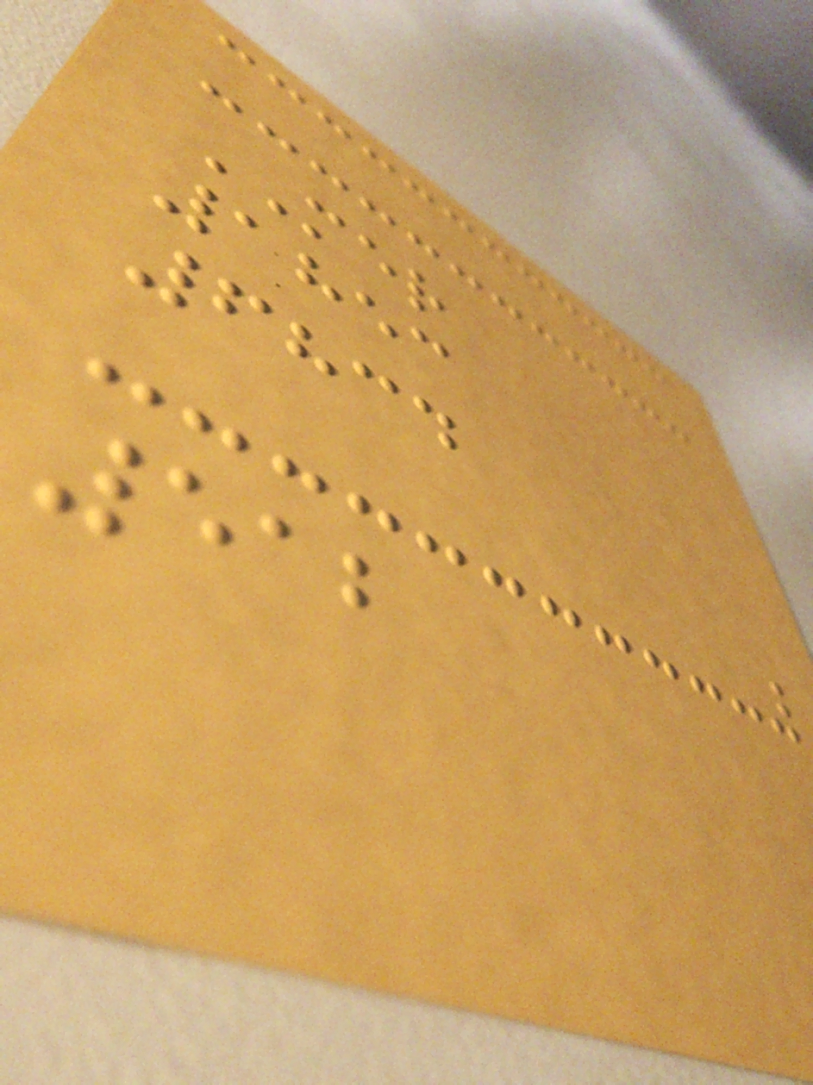MER
1853
6834
512
